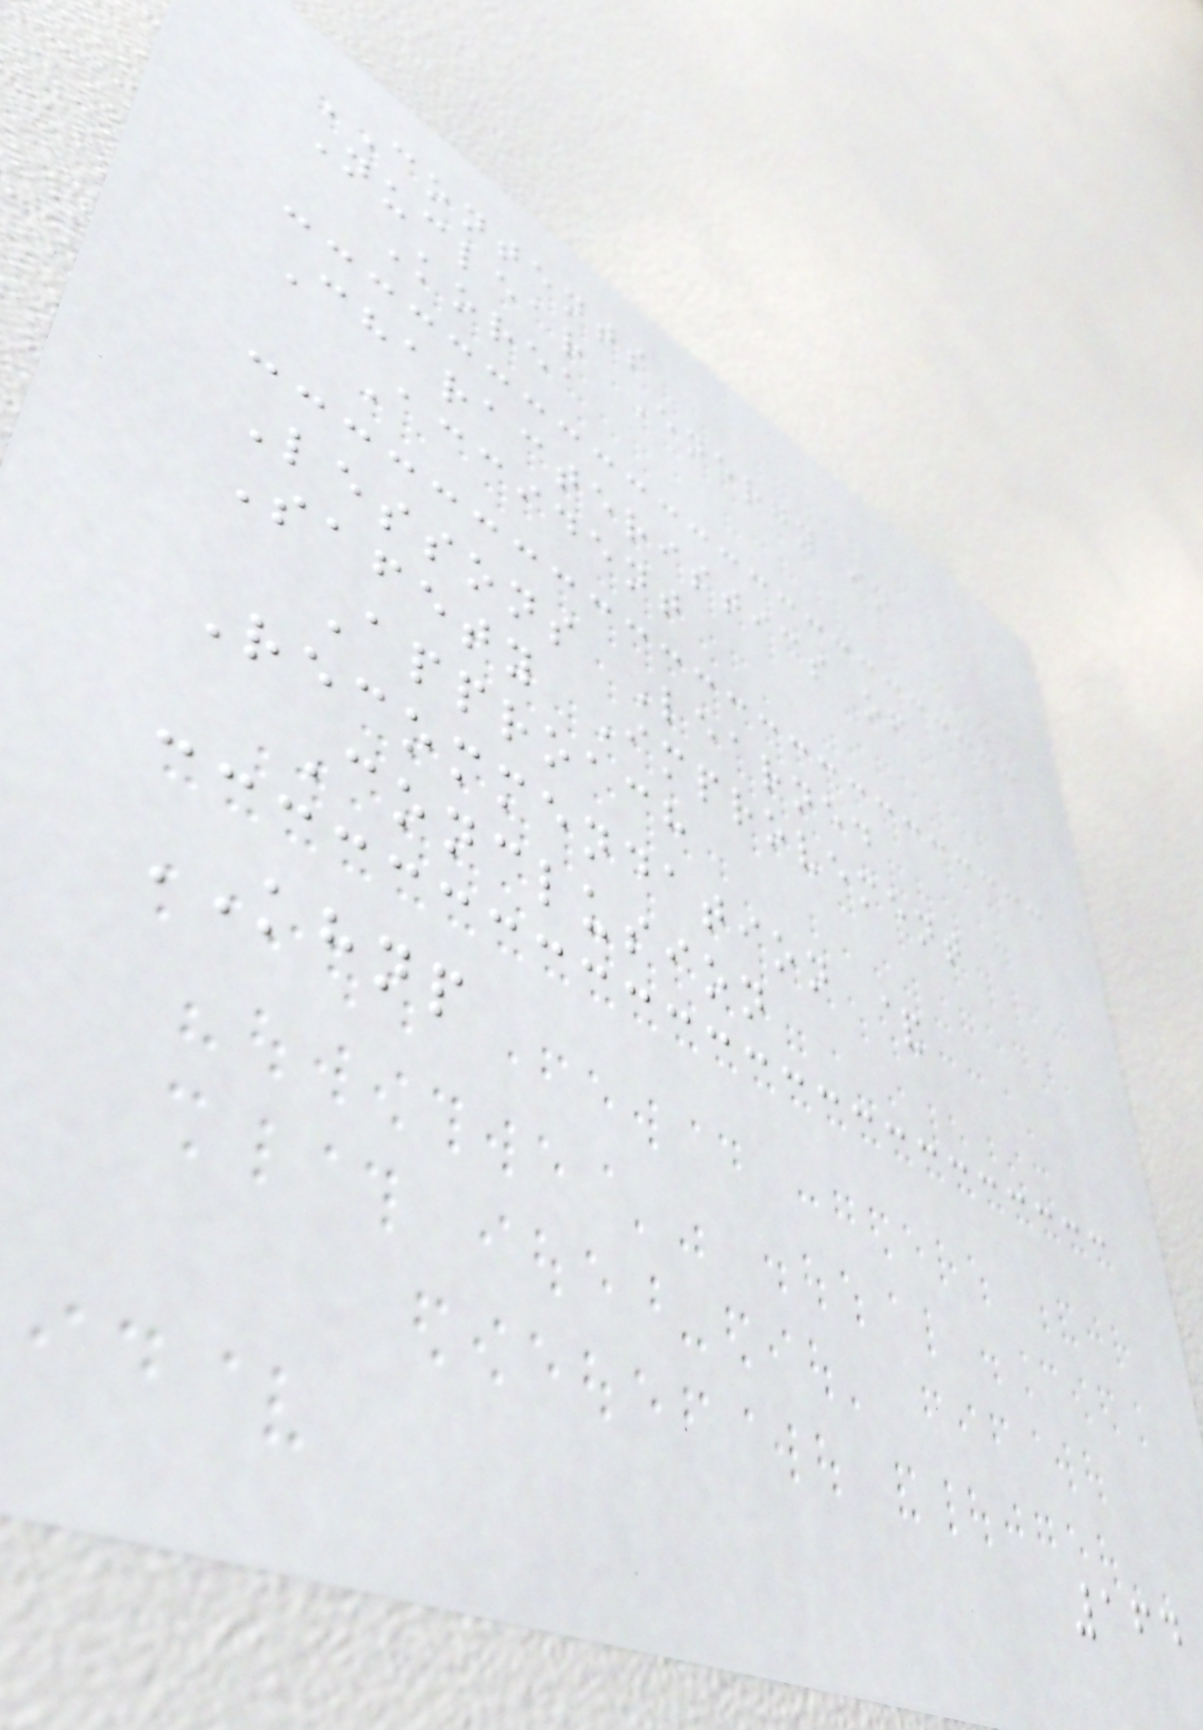CONTENTS
Nuclear Energy in
Korea
Characteristics of
Accident
Lessons Learned
Safety Improvement
Approach
Recommendation &
Conclusion
KHNP
164
